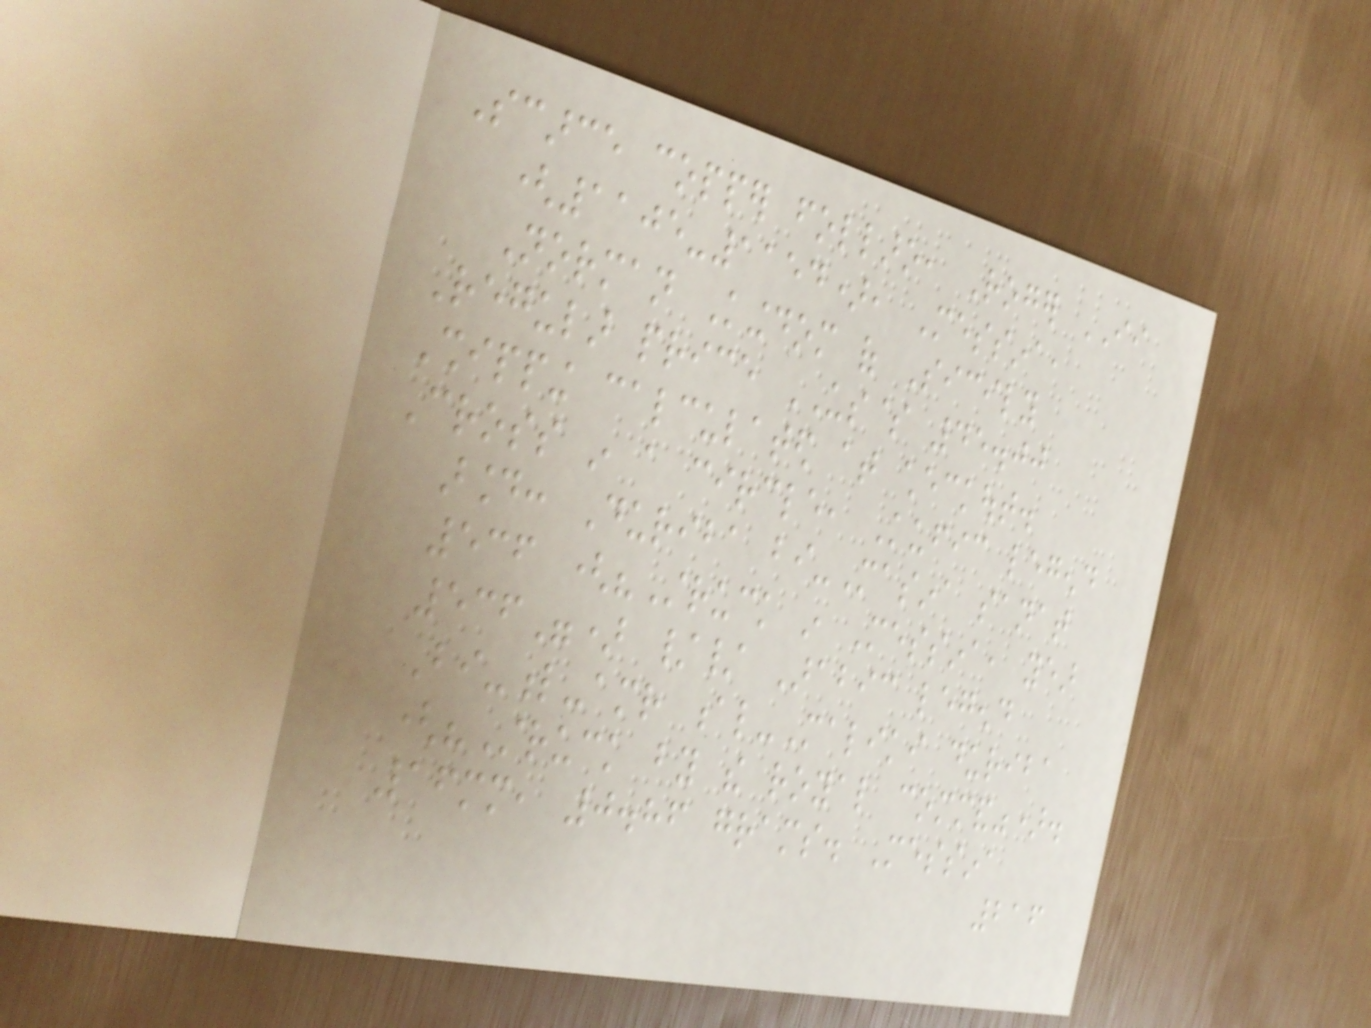Scarce copper follaro, Roger II
(1105-1154), Messina,
Norman Kingdom of Sicily
Regular price US$ 45.00
Shipping calculated at checkout.
Cross in a circle, Kufic legend
around: Duriba bi-Masina sanat
536 ("Struck in Messina, year
536") // Arabic legend
Bi-l-amr al-Maliki duriba
("Struck by the royal command").
16mm, 0.86 grams. Messina
216
